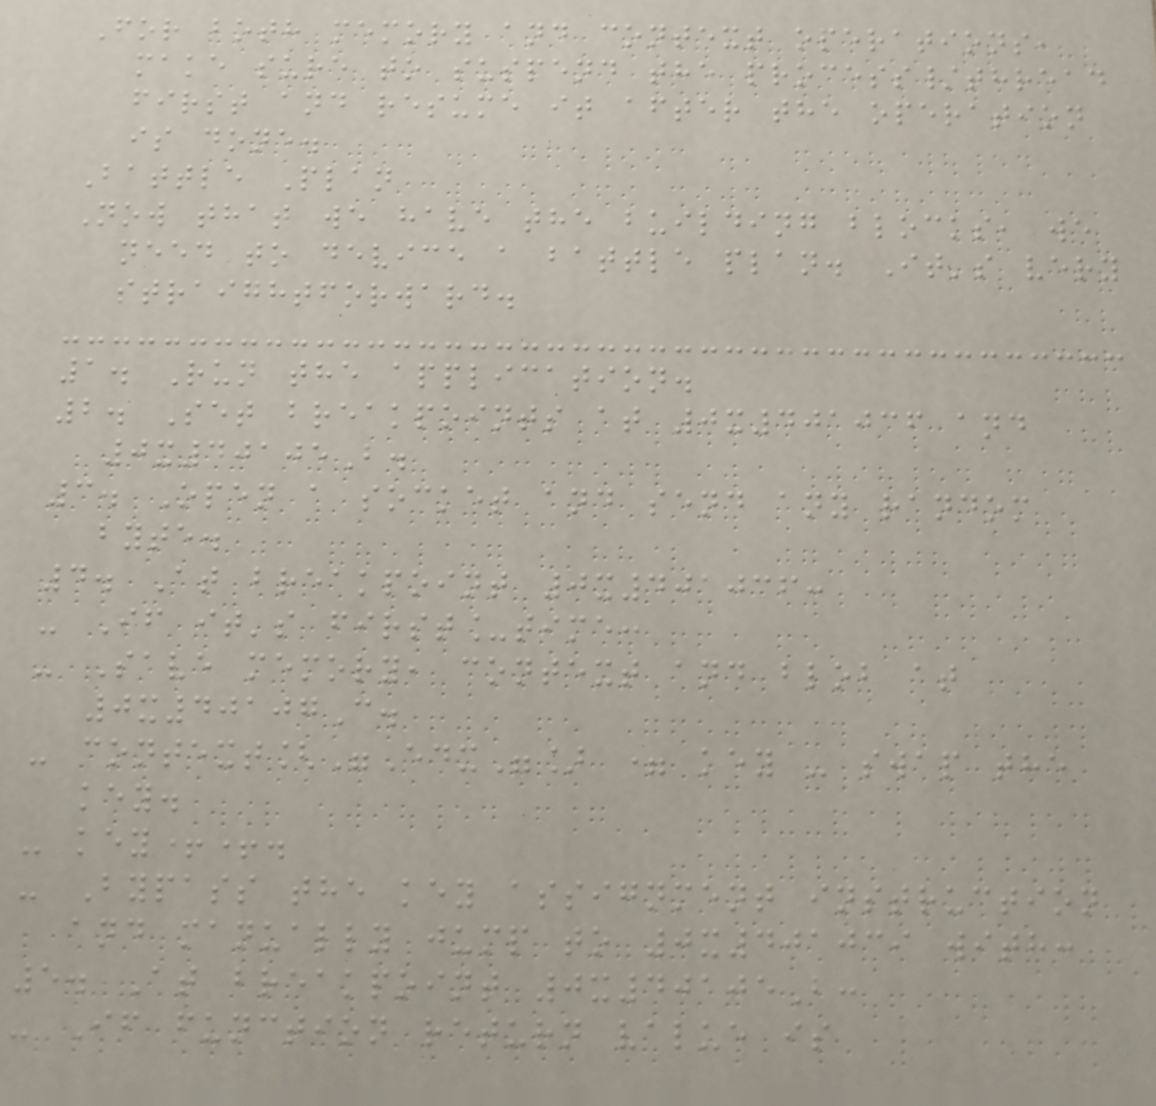For both memory and context operations,
make sure to suspend the process/thread
first and resume it after the operation
is done.
Battle Plan
Now that we have the building blocks, we
need to device a battle plan. It's very
straightforward.
1. Run the application.
2. Set breakpoints at 0x401036 and
0x40105B.
3. Open a socket and send any random
byte.
4. At breakpoint 0x401036:
- If it's first_time:
- Save memory, context and blob at
0x40107C.
- context["Edx"] = key - swap the
key.
- key++.
- Bypass the key assignment instruction
and manually jump to 0x401039 with:
5. At breakpoint 0x40105B:
- If function return value is
